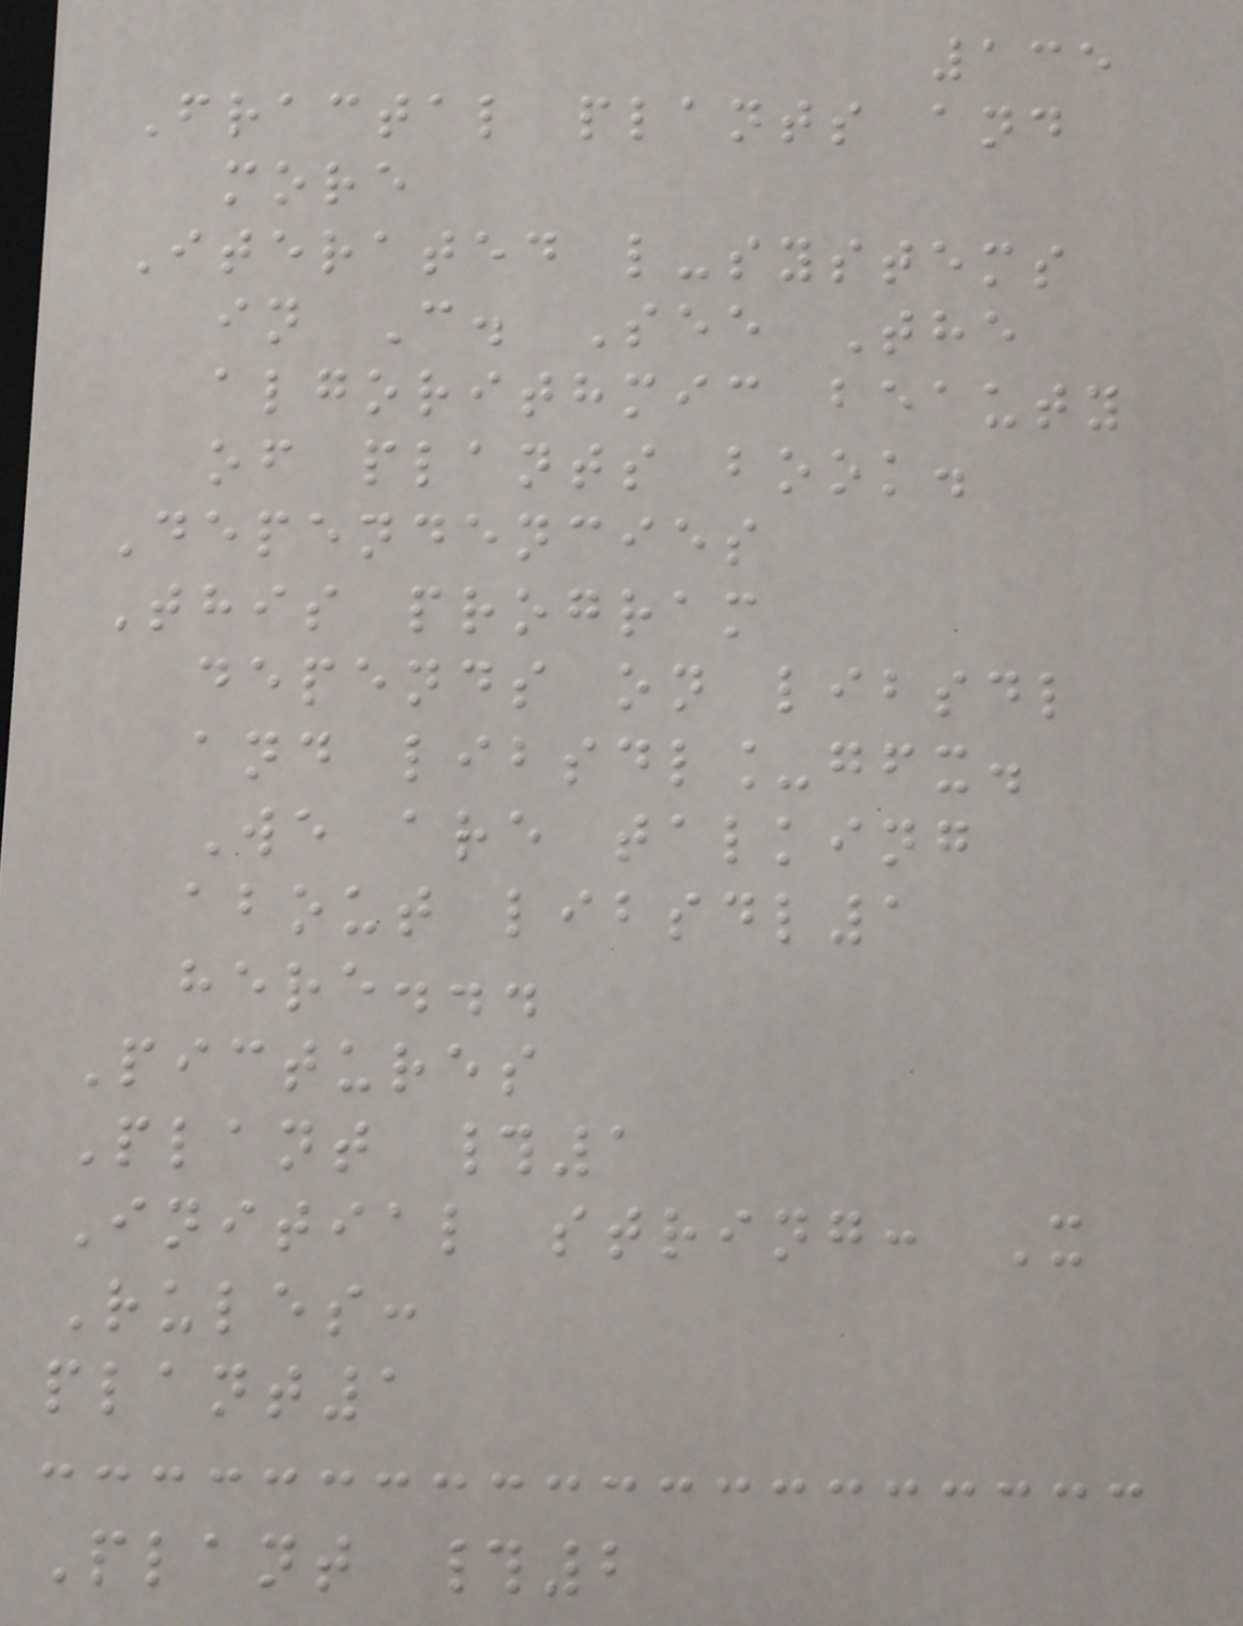135
Fractal plants and
more
Iterated l-systems
in C. See The
algorithmic beauty
of plants book.
Dependencies
This program
depends on libsdl
and libsdl_gfx.
We are talking
about libsdl1
here...
Pictures
Plant #1
Initial string: X
Rules:
plant1
Plant #2
